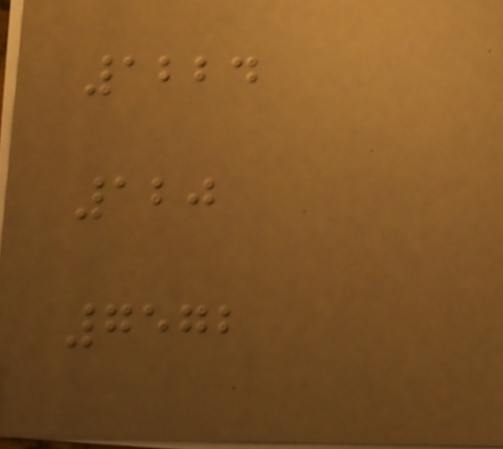1224
120
7572
